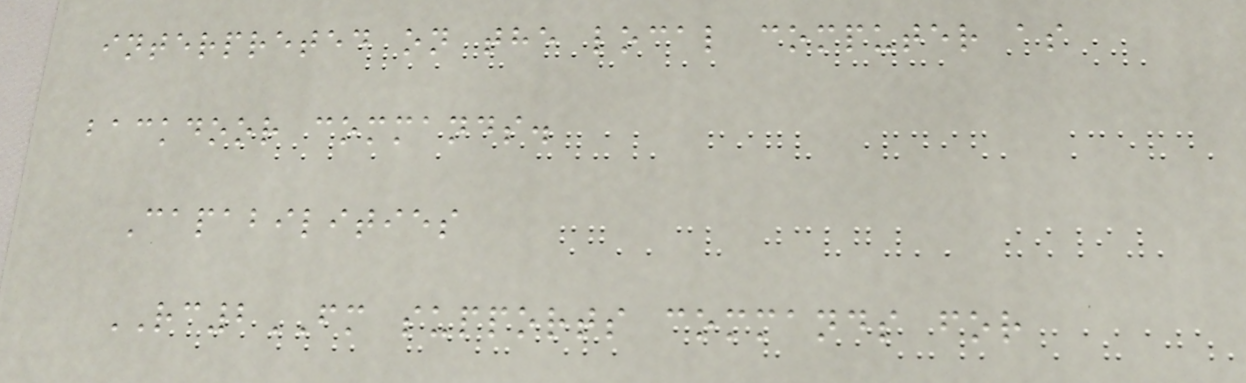interpreted on the local computer as
backdoor commands.
Capabilities
RC2FM supports commands for
